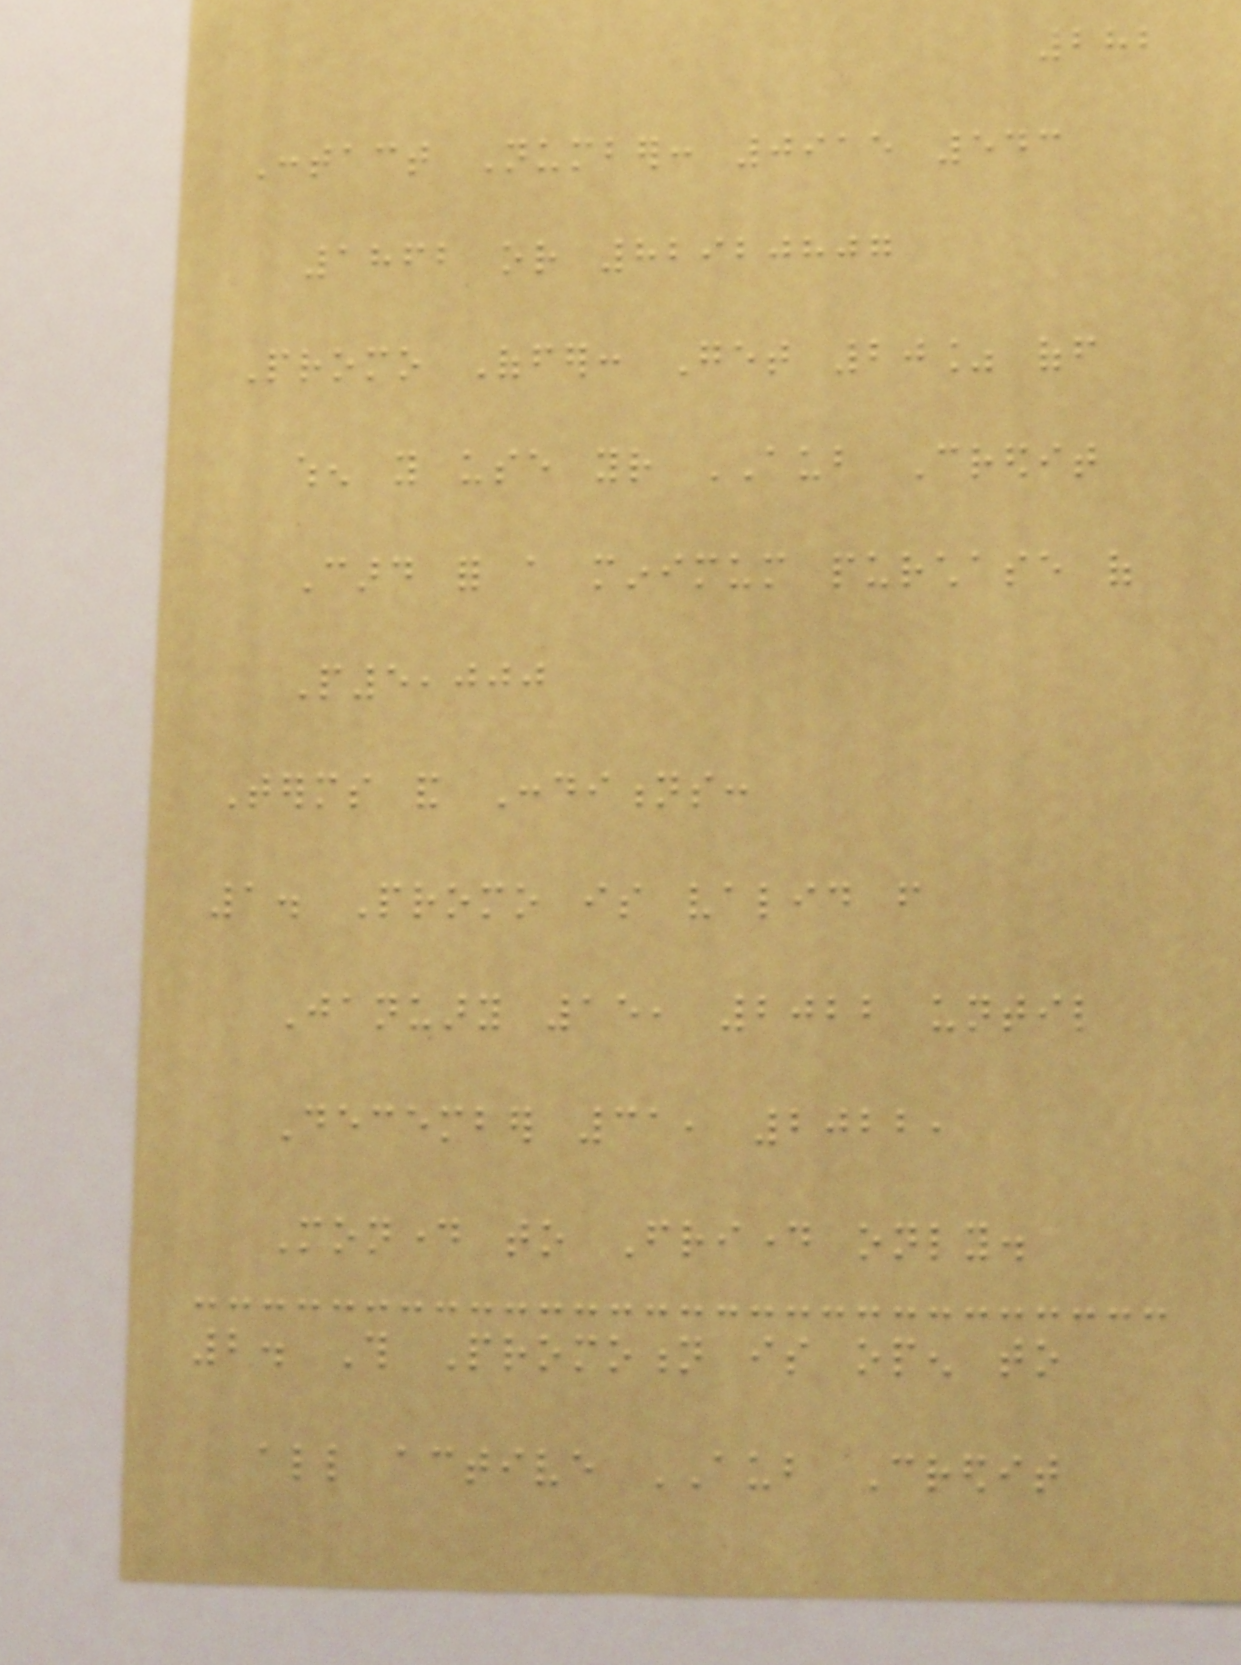282
Contact Number: 0915 543
1862 or 82920807
Promo Offer: Get 20% off
when you use your AUB Credit
Card for a minimum purchase of
P5,000
Terms and Conditions:
1. Promo is valid from
January 15, 2022 until
December 31, 2022,
Monday to Friday only.
2. This Promotion is open to
all active AUB Credit
